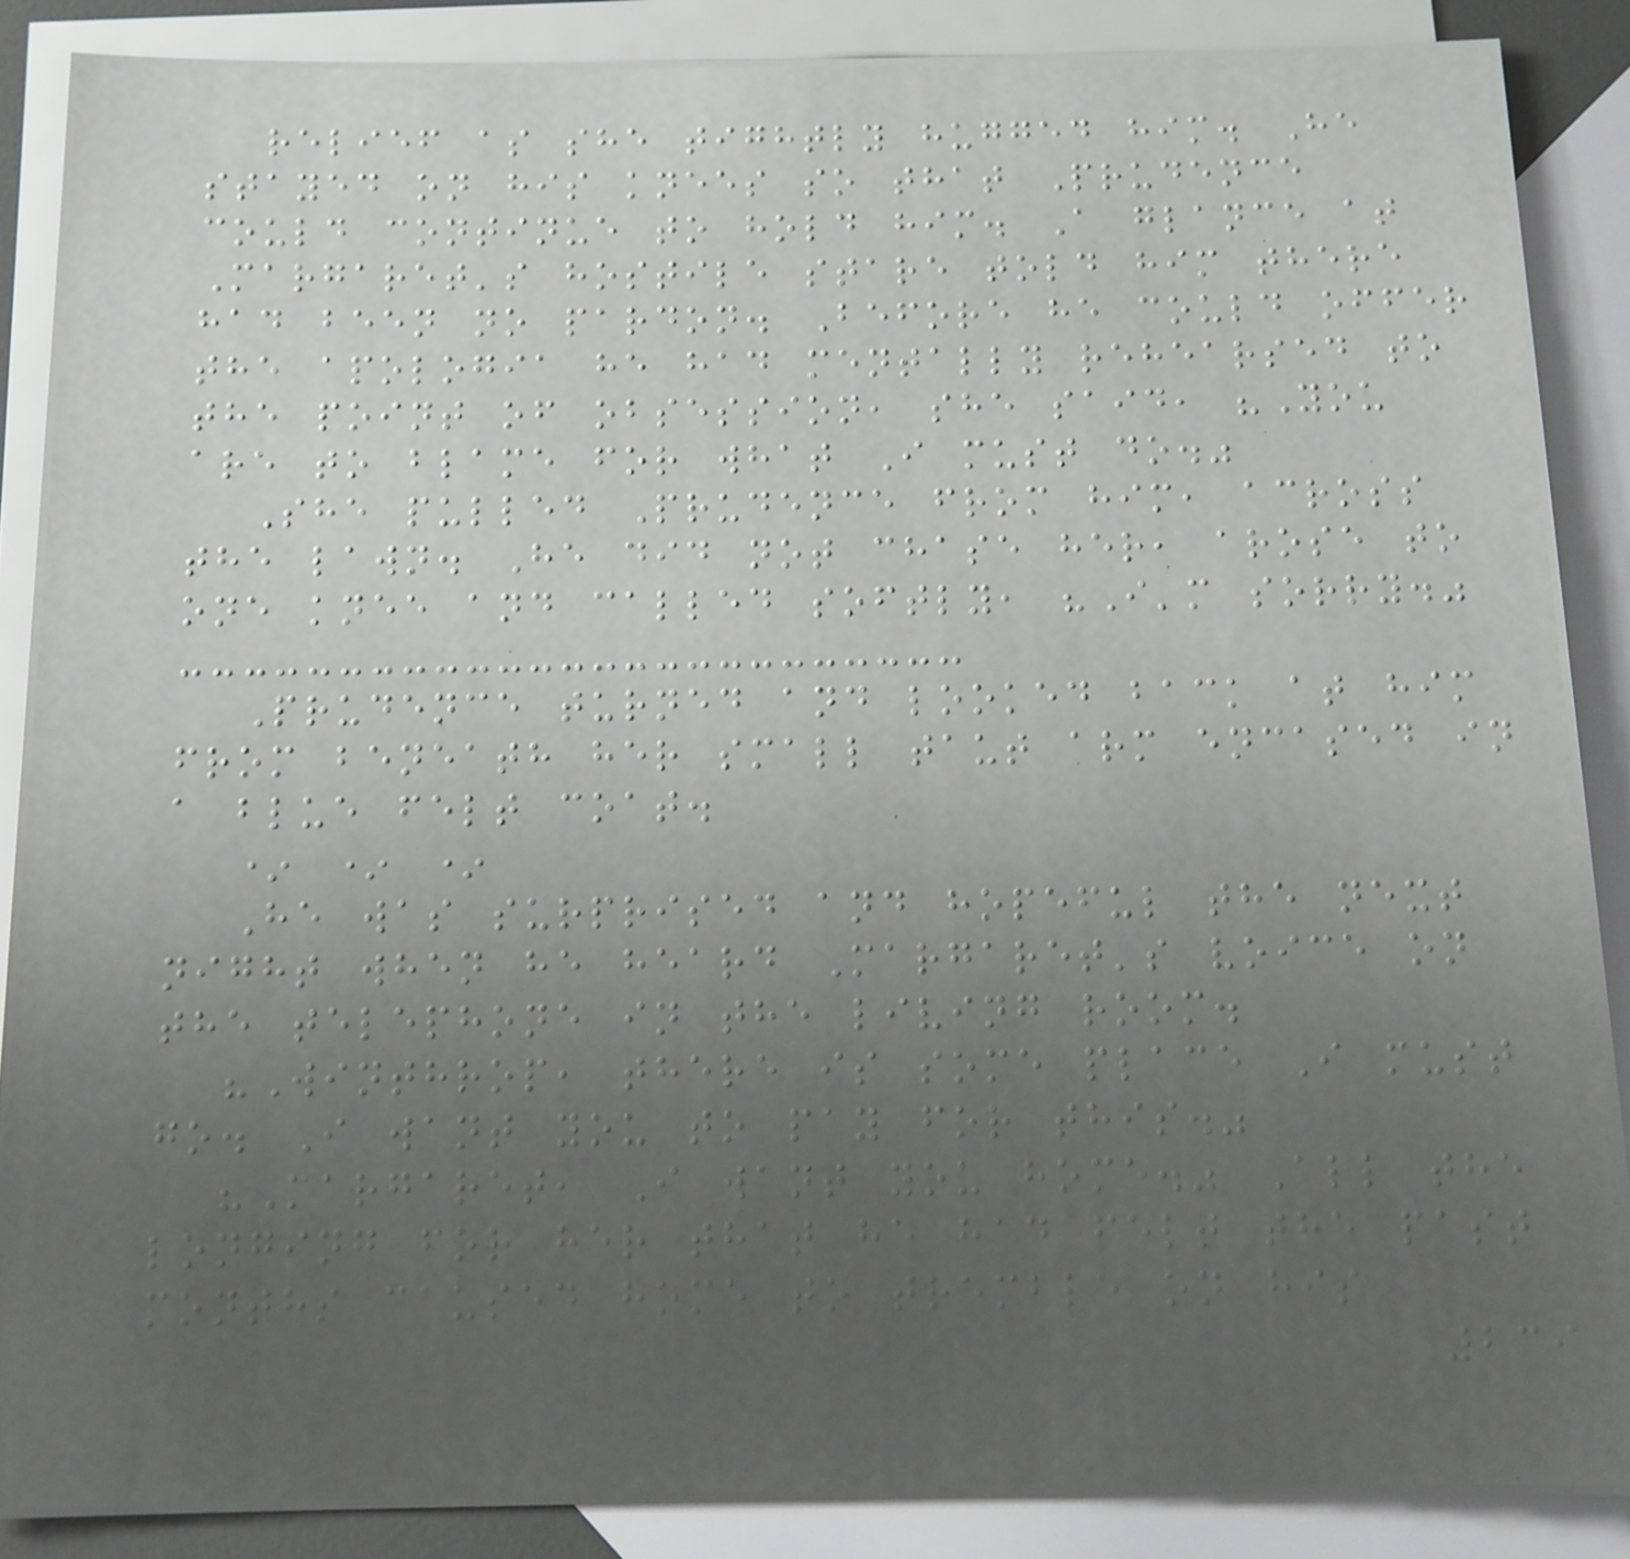relief as she tightly hugged him. He
stayed on his knees so that Prudence
could continue to hold him. A glance at
Margaret's hostile stare told him there
had been no pardon. Before he could offer
the apologia he had mentally rehearsed to
the point of obsession, she said, "You
are to blame for what I must do."
She pulled Prudence from him, across
the lawn. He did not chase her, arose to
one knee and called softly, "I'm sorry."
Prudence turned and looked back at him
from beneath her small taut arm encased in
a blue felt coat.
* * *
He was surprised and hopeful the next
night when he heard Margaret's voice on
the telephone in the living room.
"Winthrop, there is some place I must
go. I want you to pay for this."
"Margaret, I want you home." All the
longing for her that he had felt the past
months caused home to tremble on his
239
